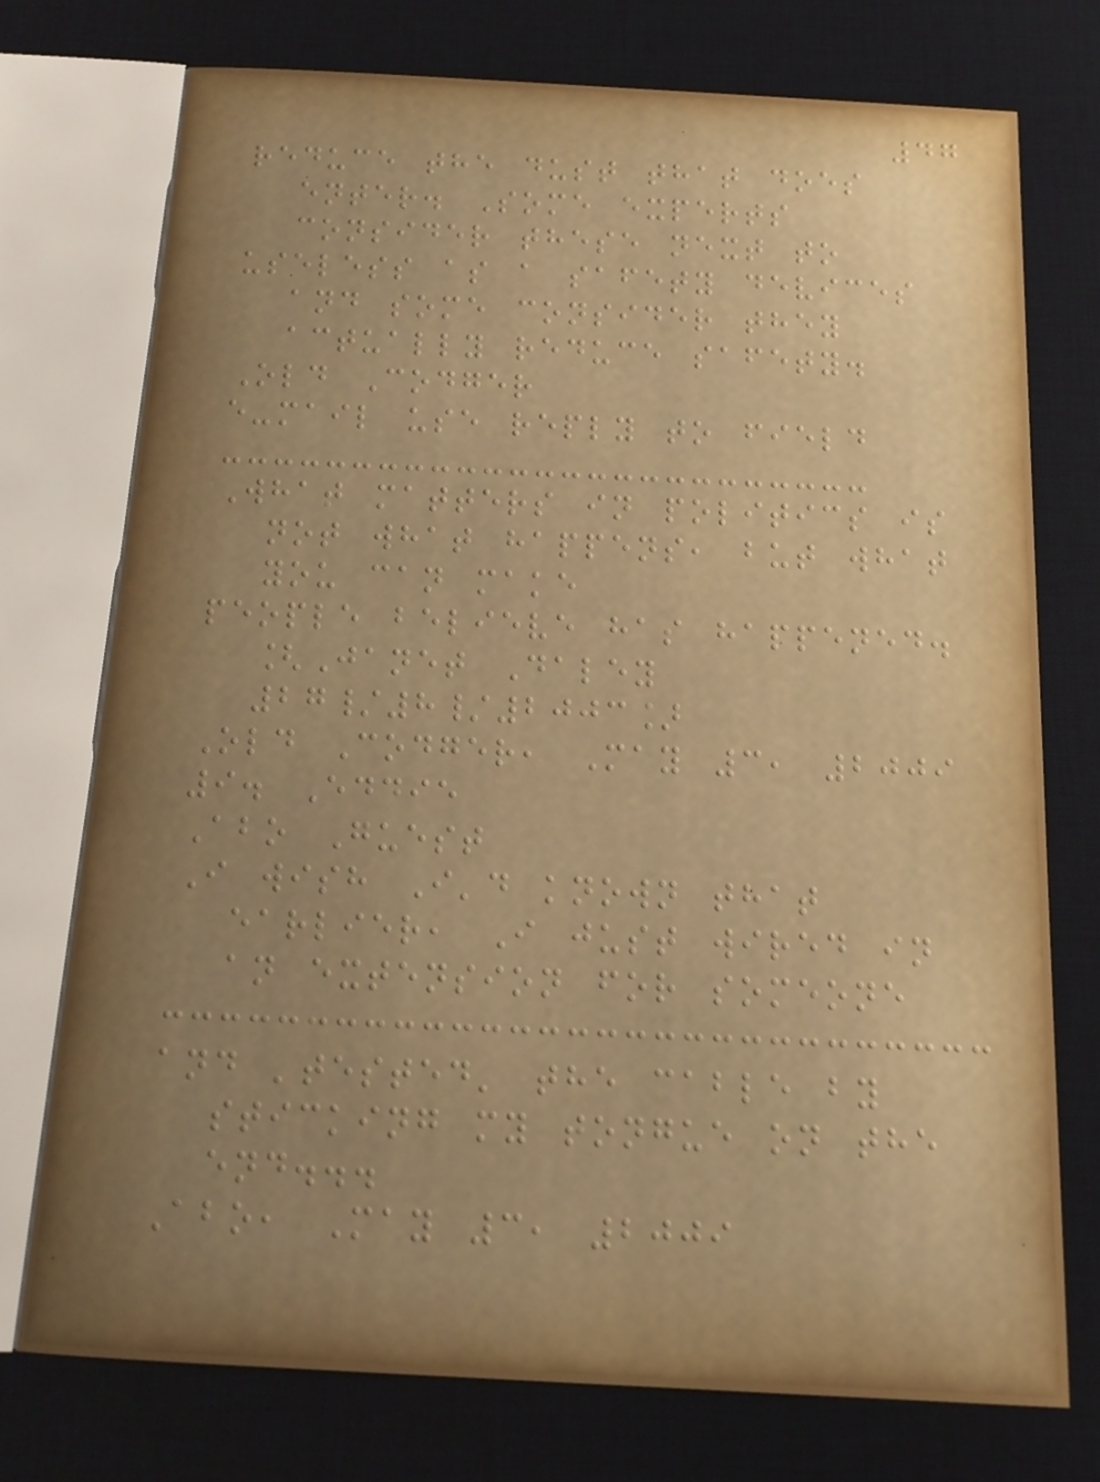47
reduce the dust that does
enter. Some experts
consider these next to
useless as a safety devices
and some consider they
actually reduce safety.
Old Codger
e-mail use reply to field
What matters in politics is
not what happens, but what
you can make
people believe has happened.
[Janet Daley
27/8/2003]
Old Codger, May 3, 2009
9. Eddie
Abo Guest
I wish I'd known that
earlier, I just wired in
an extension for someone
and 'tested' the cable by
sticking my tongue on the
end...
Abo, May 3, 2009
